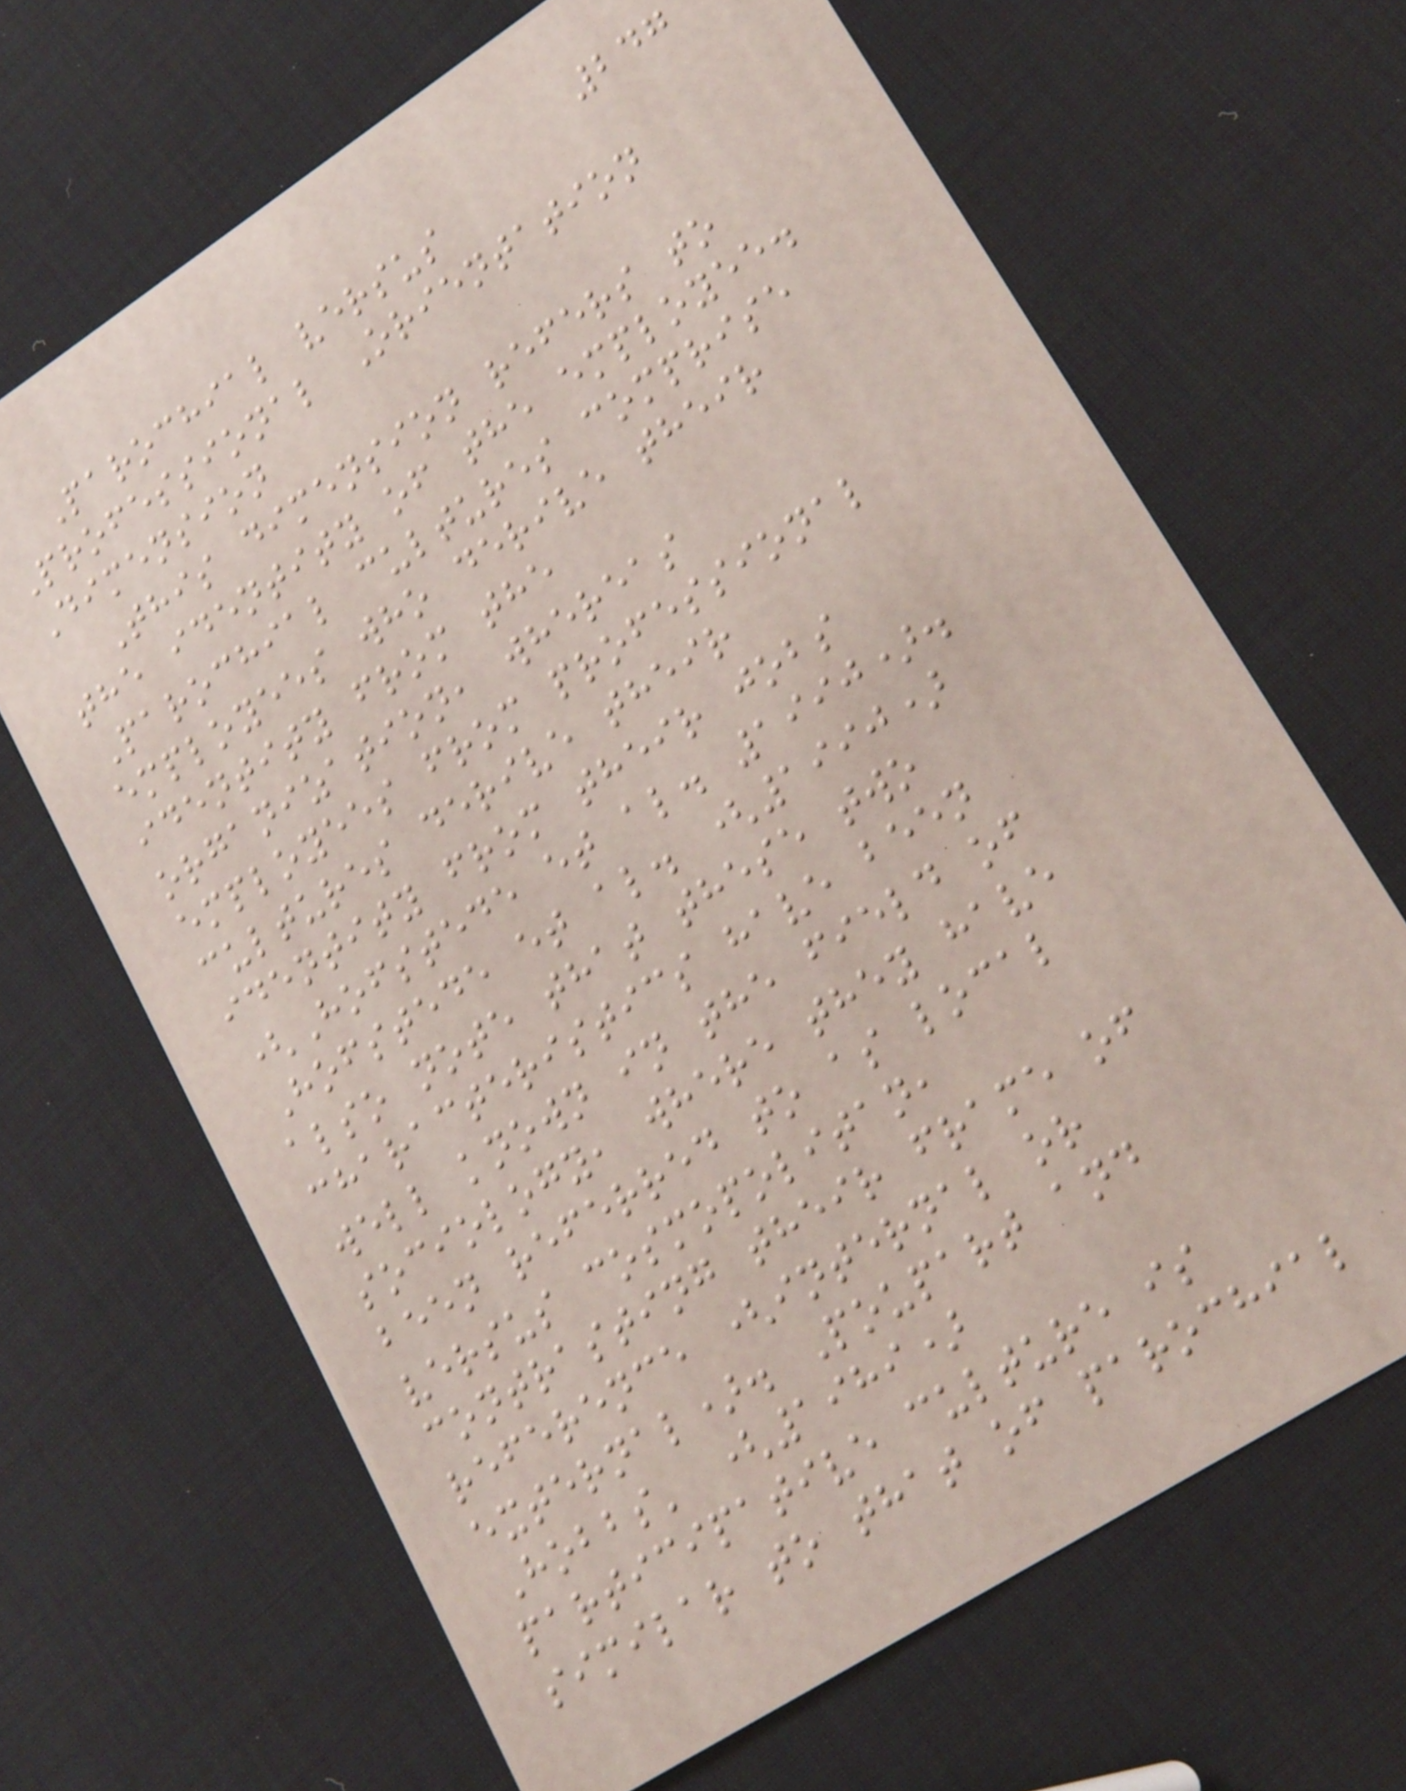247
Parochial versus
Professional Orientation
Dimension
This dimension refers to
the identity of the employee.
Parochial cultures comprise
employees who derive their
identity from the
organization, whereas
employees from professional
cultures derive their
identity from their jobs
(Hofstede et al. 1990).
Hofstede et al. (1990)
also note that these two
characteristics have been
well known in the field of
sociology, where they have
been referred to as local
versus cosmopolitan,
contrasting their frame of
reference (internal or
external). Poupart and
Hobbs' (1989)
participative culture is
similar to that of parochial
